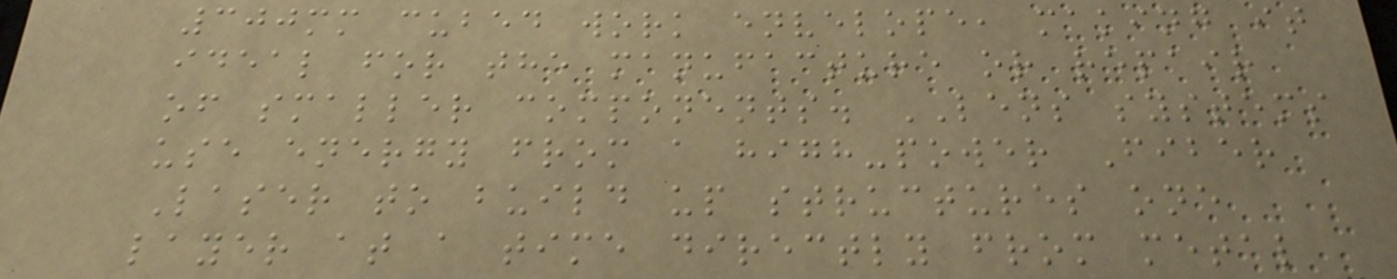300mm cubed work envelope, making it
ideal for the manufacture or repair
of smaller components. LENS systems
use energy from a high-power Fiber
Laser to build up structures one
layer at a time directly from metal
